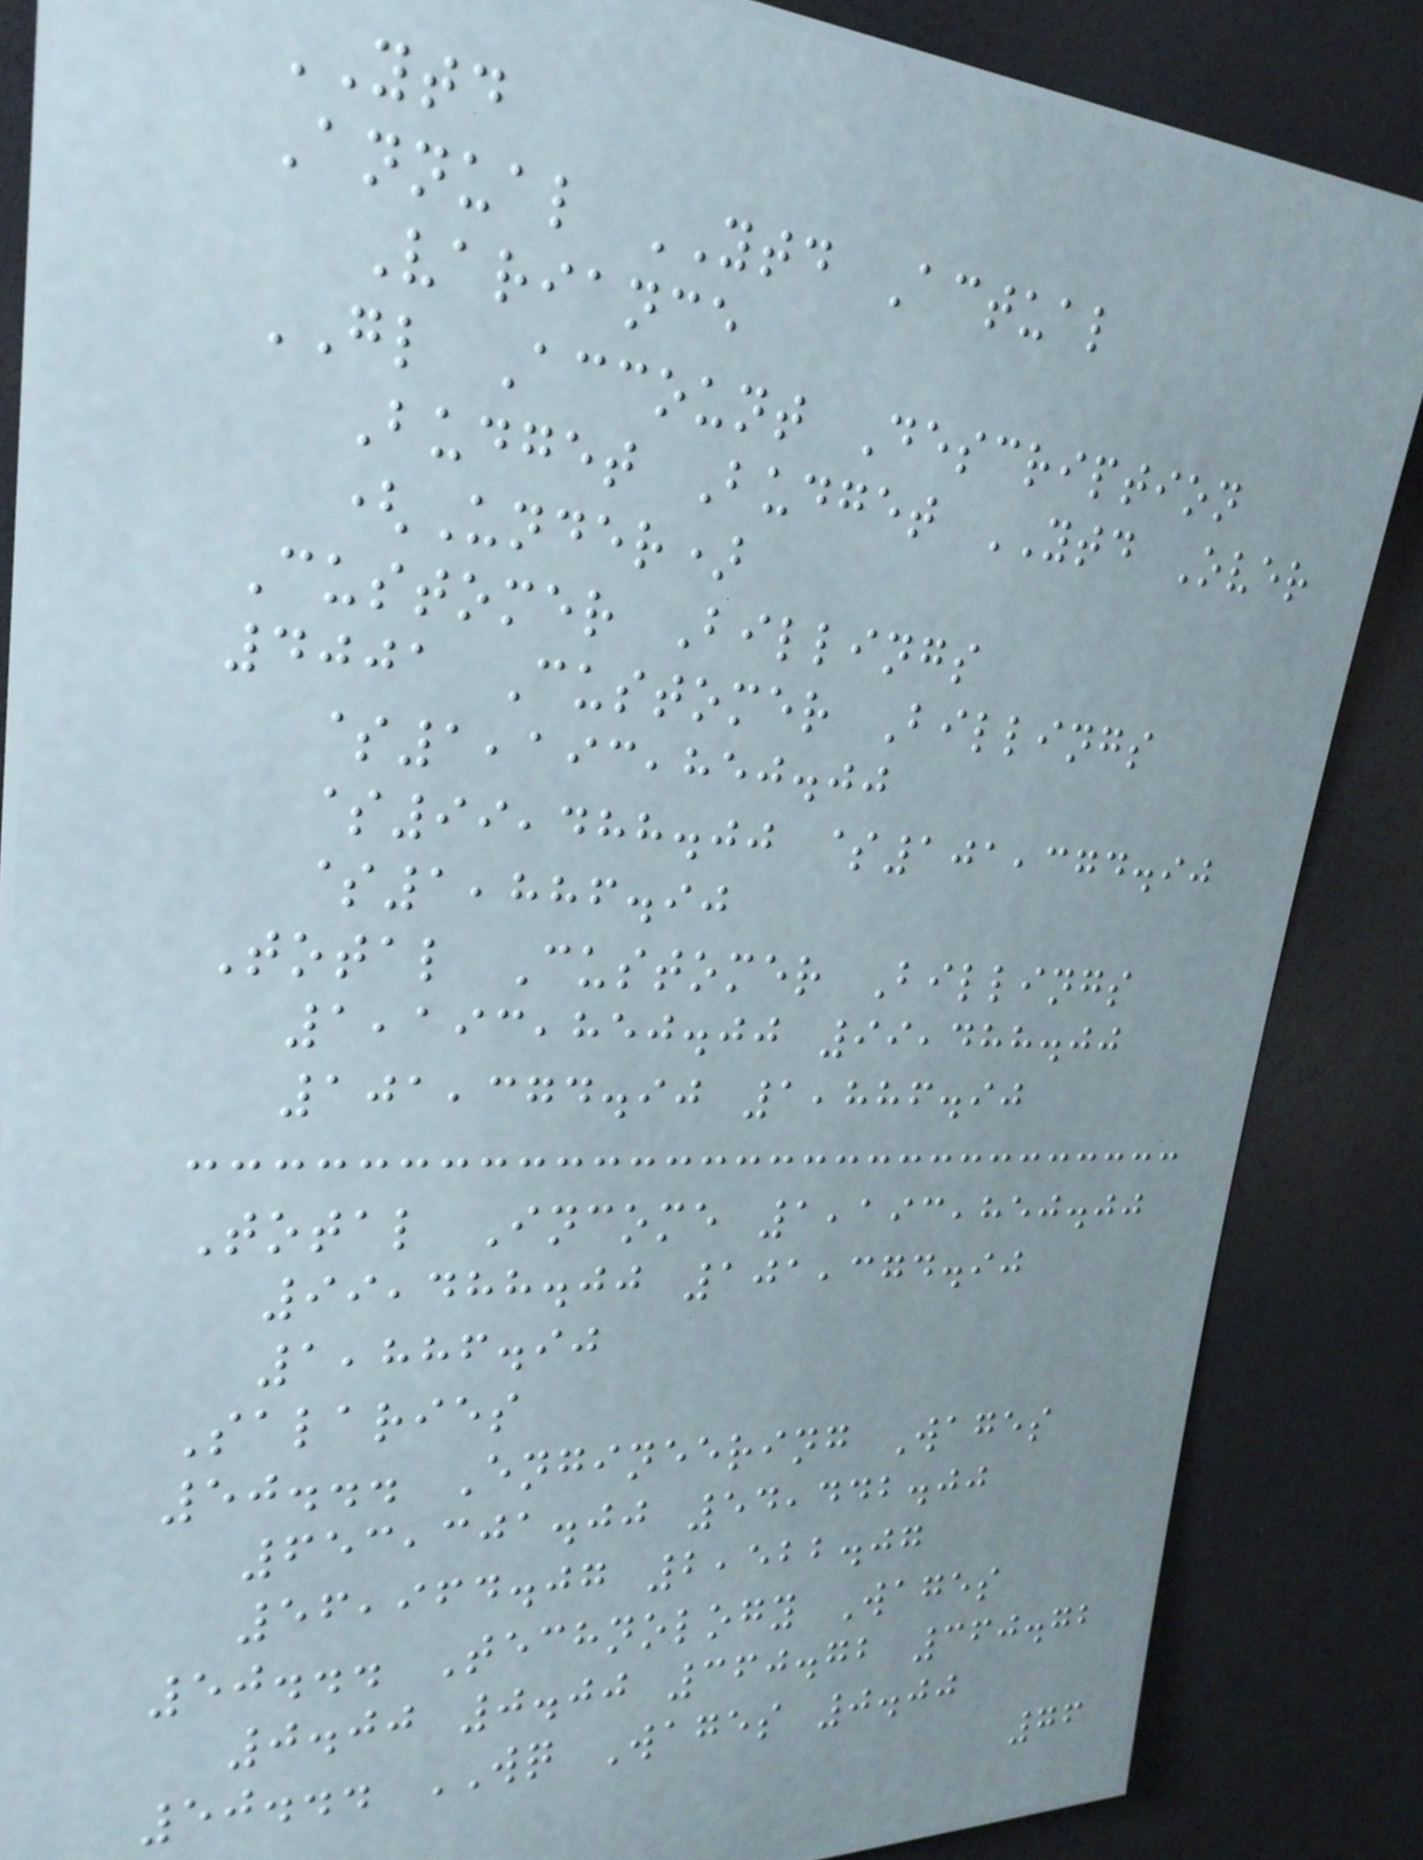YTD
Annual YTD Actual
Variance
GL Account Description
Budget Budget YTD Over
(Under)
Customer Billings
4001 Customer Billings
$1,193,850.00
$99,488.00 $101,374.90
$1,886.90
Total Customer Billings
1,193,850.00 99,488.00
101,374.90 1,886.90
Total Income 1,193,850.00
99,488.00 101,374.90
1,886.90
Salaries
50... Engineering Wages
653,301.00 54,442.00
56,964.07 2,522.07
50... Technology Wages
0.00 0.00 360.72 360.72
50... WQ Wages 0.00
76
